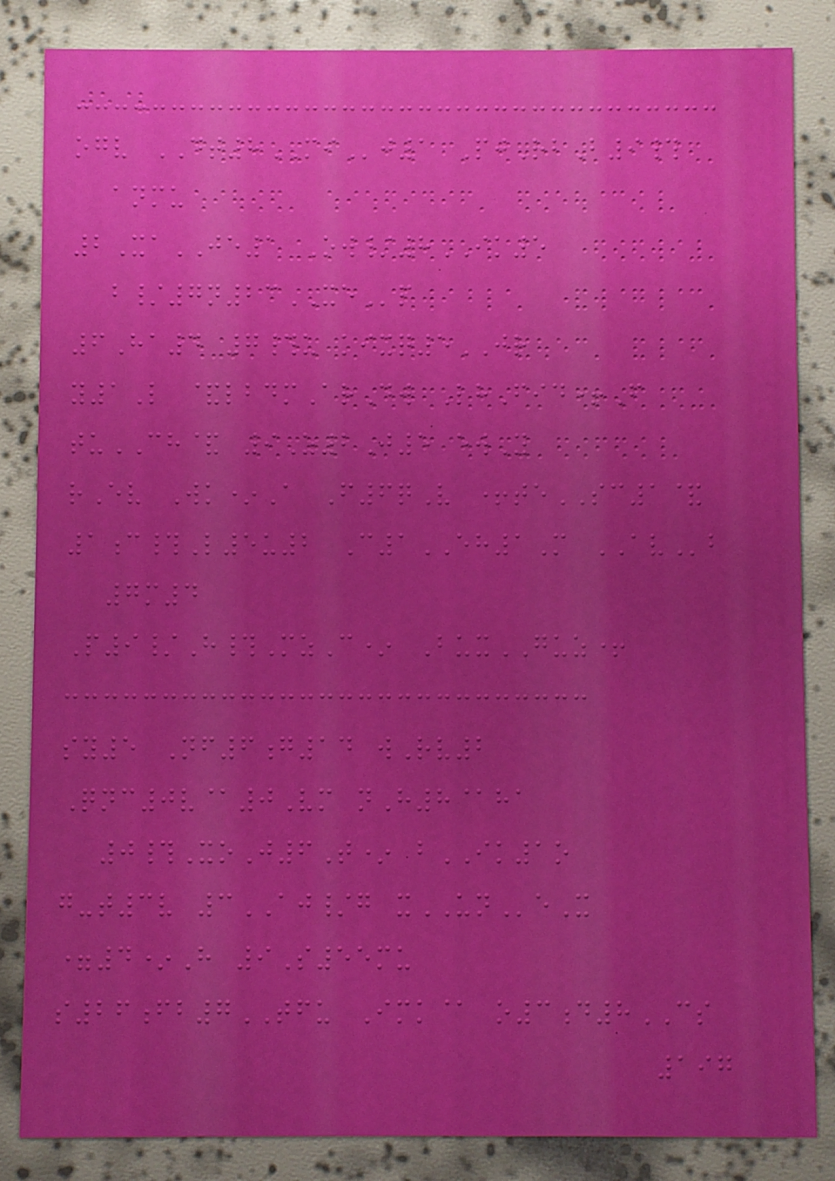ogv DT8MIj1 PjRbB9#
anmu
2XaJE1 Ow/8IK5
b/7n23XEp
6Ha4 7#u kixq5JR
y1L &lbdmArDw LhFid+F
tuCH& 9Z2J5 ewY
rEv Wk*A F6qV +teSC1&
1c#L5u2 C1EH1M AVb
7m4
P9/H#MzC* BuxGUZ+
sy5 Nf6g14 wRv2
Qnc0v@0Vm nH8@ha
0#XoJ6T* bIK1o
g-t3v 3AJ/g xUNeX
=4*H 9S55mu
s26fb7TFU Imk@ o3d8CS
197
